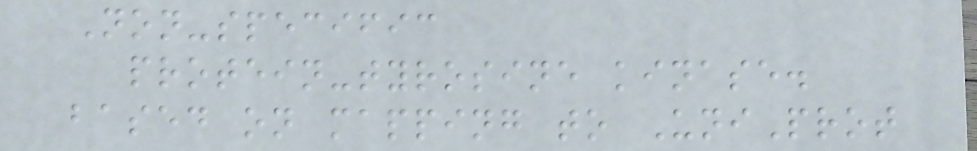Non-specific
protein-tyrosine kinase.
based on mapping to UniProt
